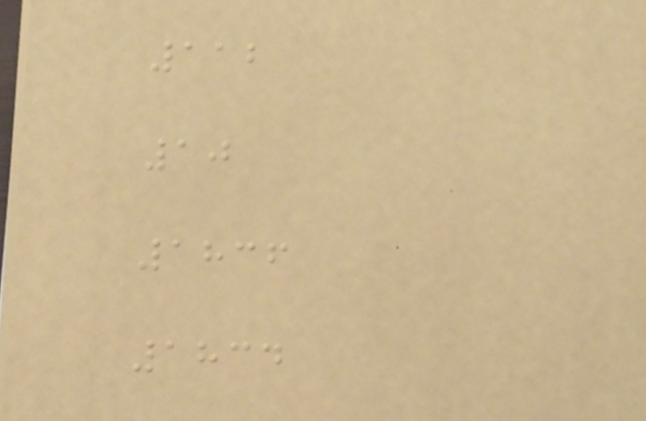112
10
1836
1834
